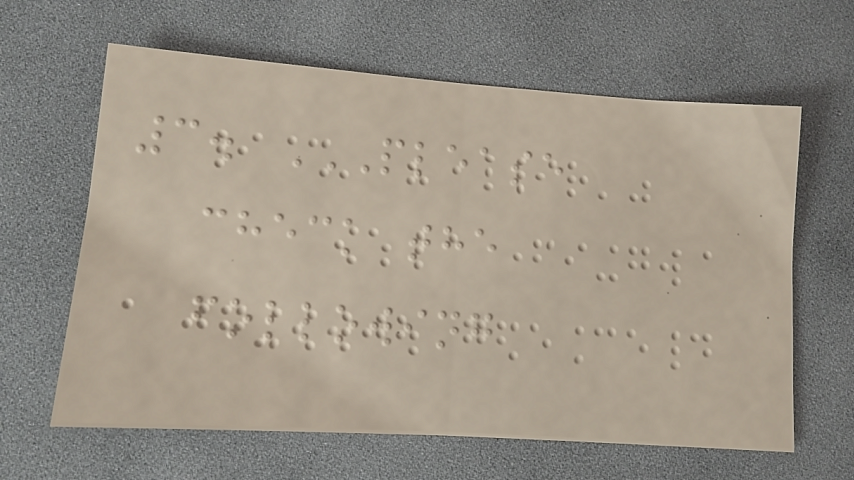3. PLEASE
CHECK THE
FOLLOWING
